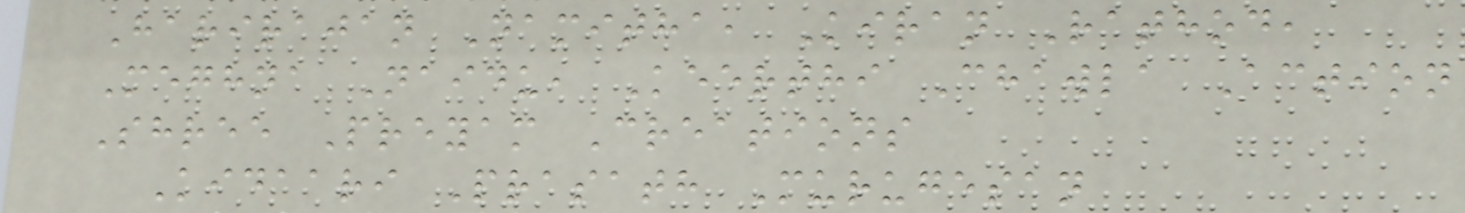Harirajan Namitha, Kiran Rathod,
Meghna Naidu, Keerthi Chawla Action
Shree Preyam Creations
Kidaari Prasath Murugesan
